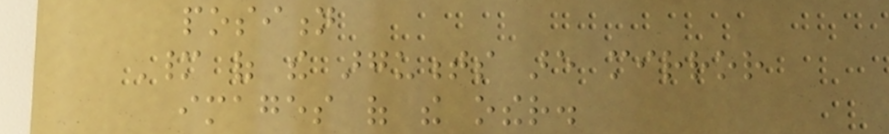position
Many of the arguments are mirror
images of the other.
